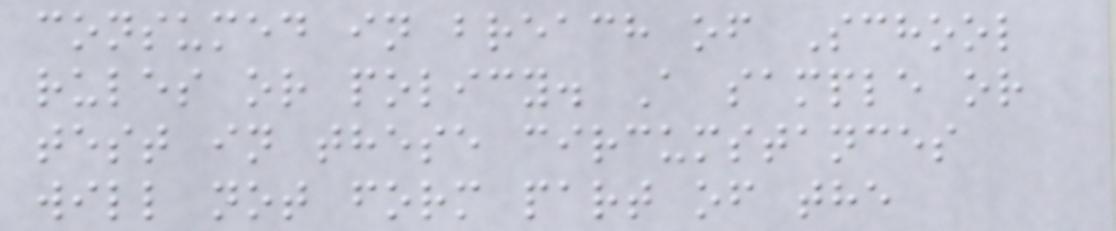consumed in breach of School
rules or policy. A sample or
test in these circumstances
will not form part of the
